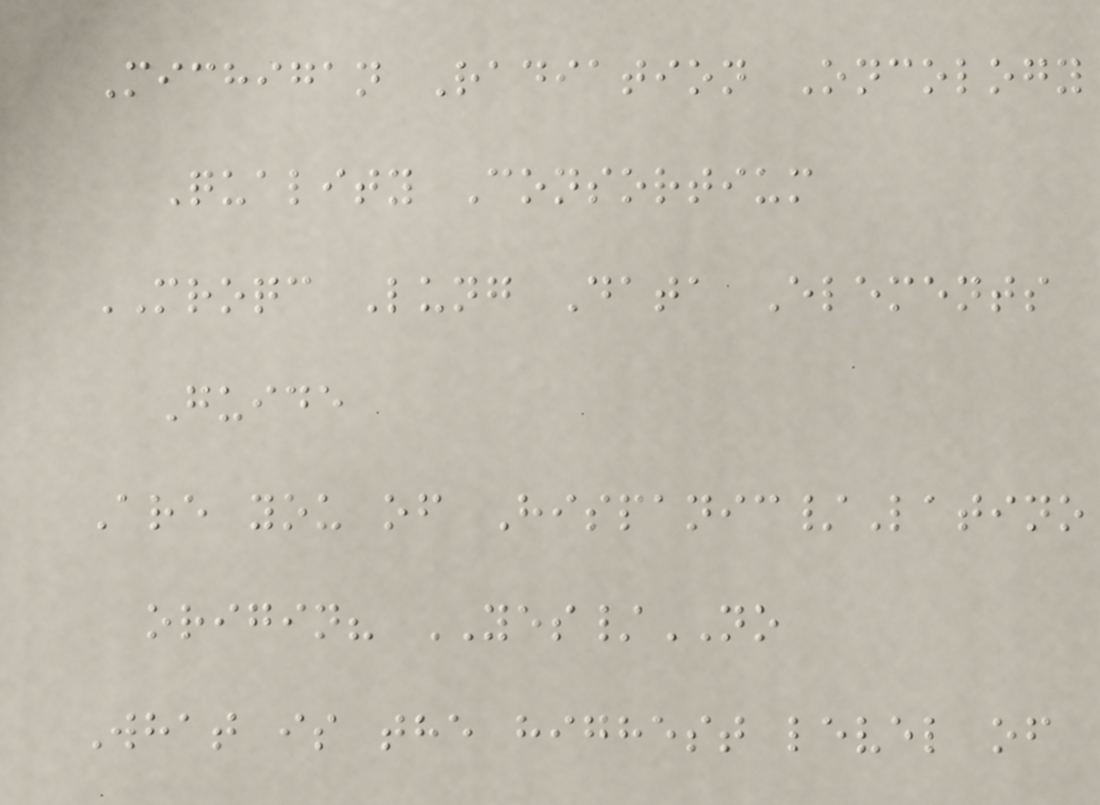Michigan Radiation Oncology
Quality Consortium
MROQC Lung Data Elements
Guide
Are you of Hispanic/Latino
origin? YES/NO
What is the highest level of
